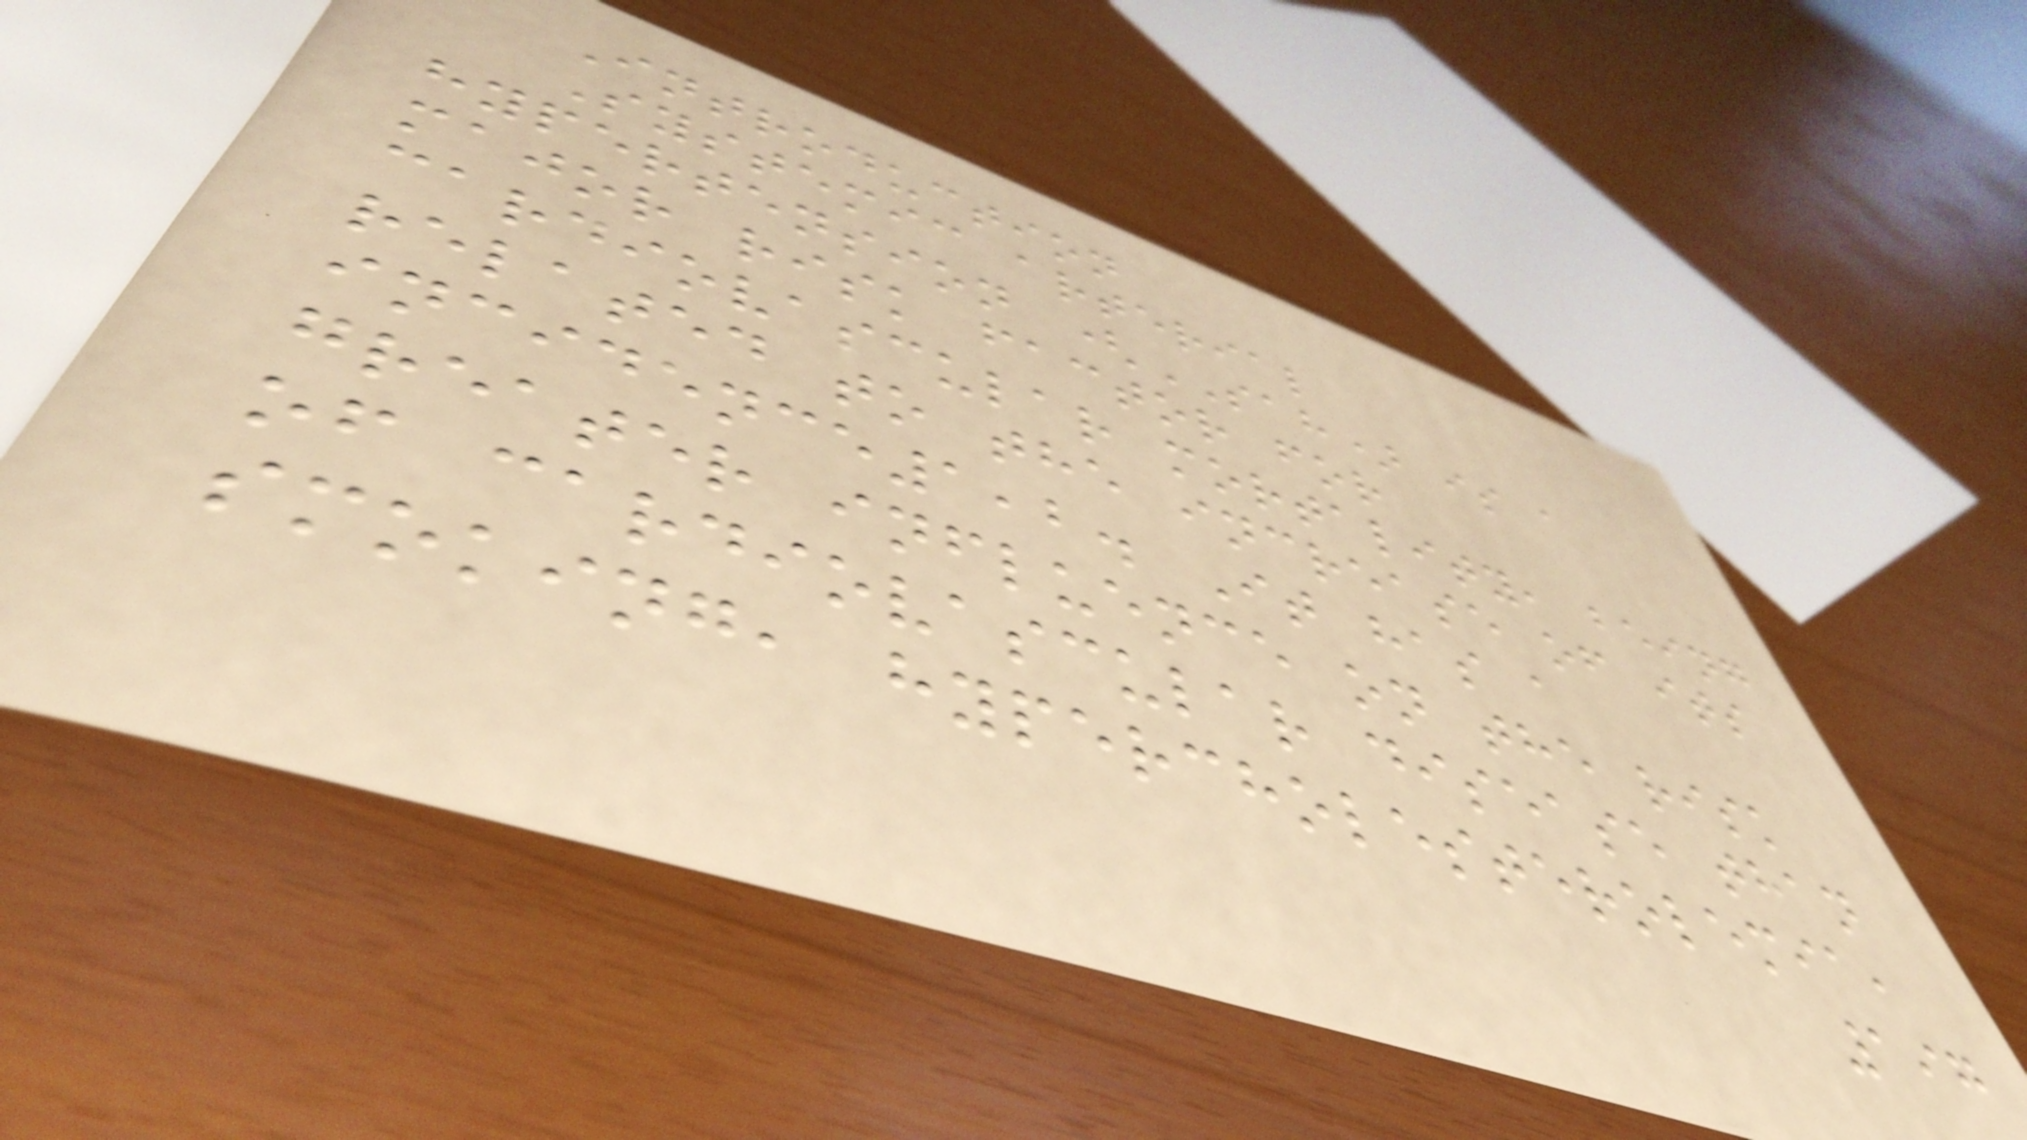Introduction
Systemic arterial
hypertension (SAH) is a
major risk factor for
cardiovascular mortality, being
related to the increase of its
incidence1,2. It has a
greater influence on the risk
of cardiovascular disease than
smoking, hypercholesterolemia,
197
